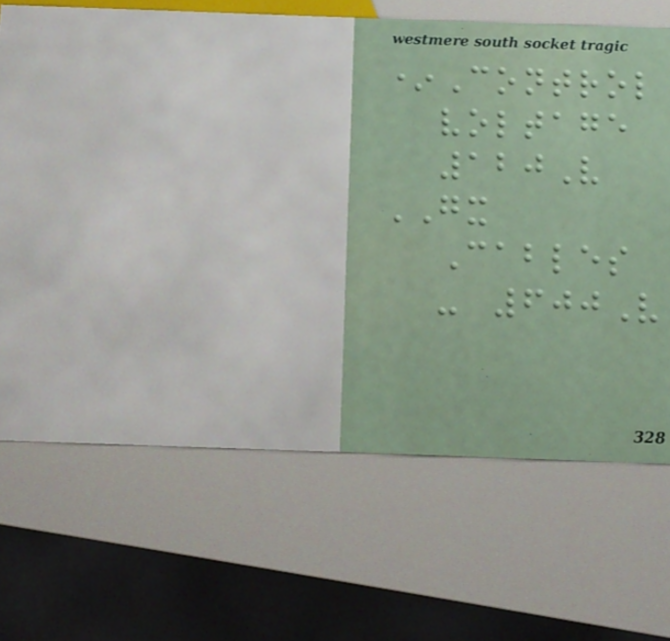*Control
voltage
120V
GX
Cables
- 600V
